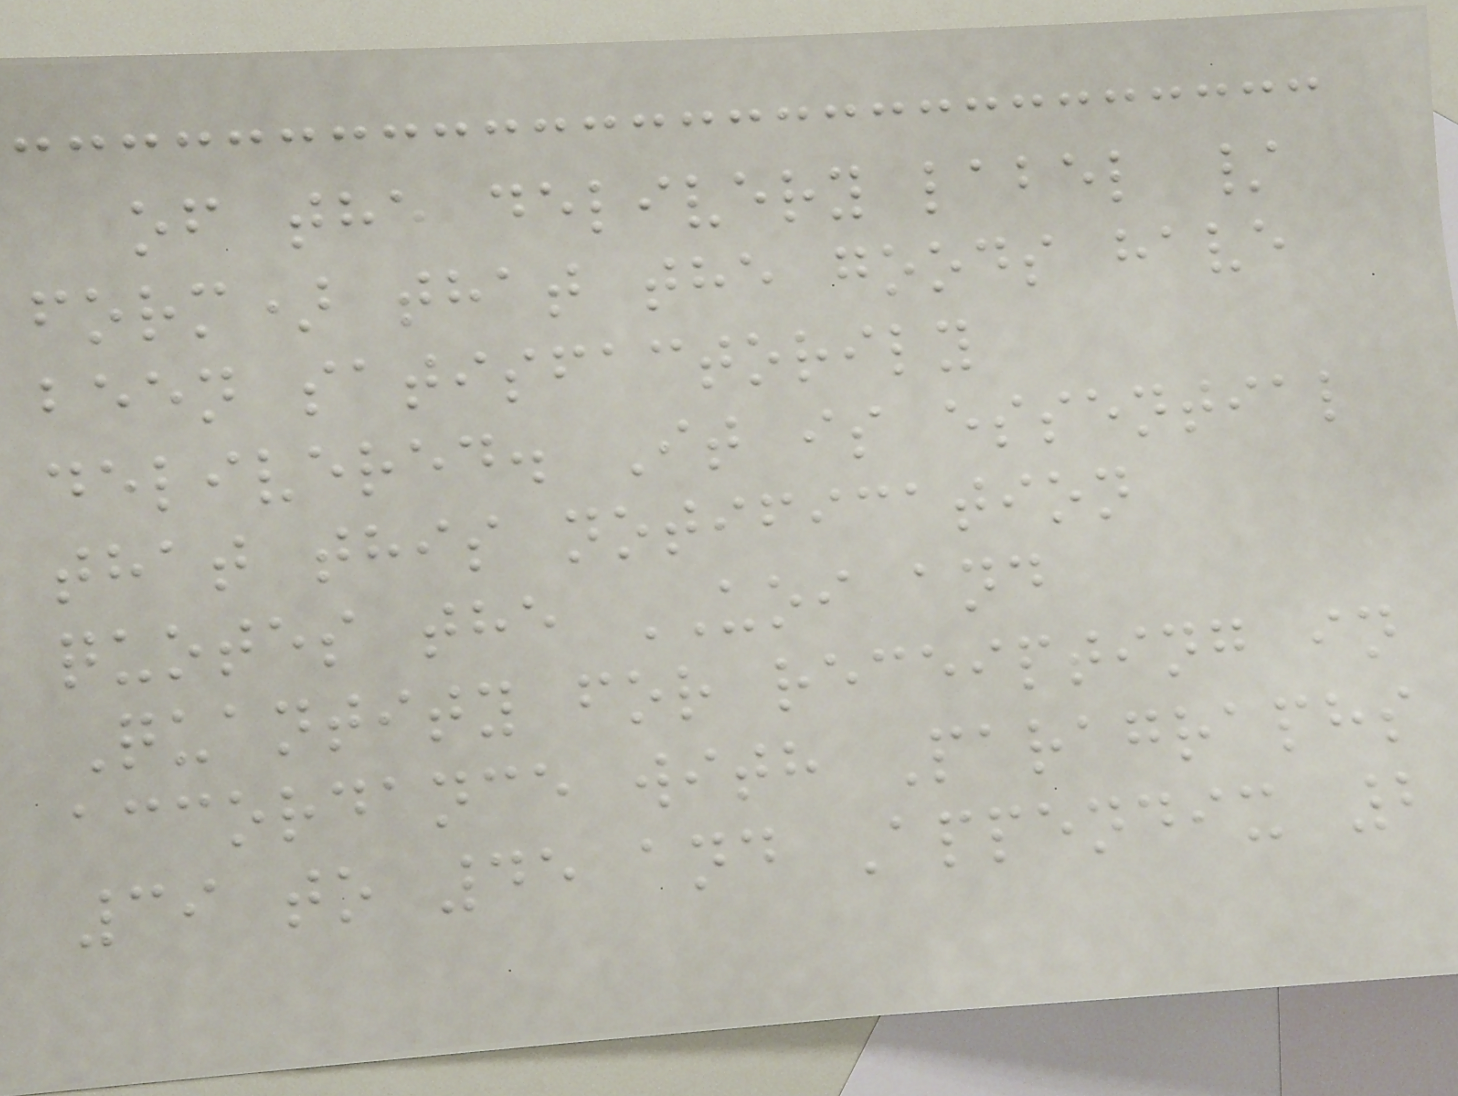of the delivery label /
form) that the goods have
been satisfactorily
delivered. It is essential
that this notification
quotes the UOI and
Quantity for receipting in
accordance with Paragraphs
39 to 45 and Appendix 2
